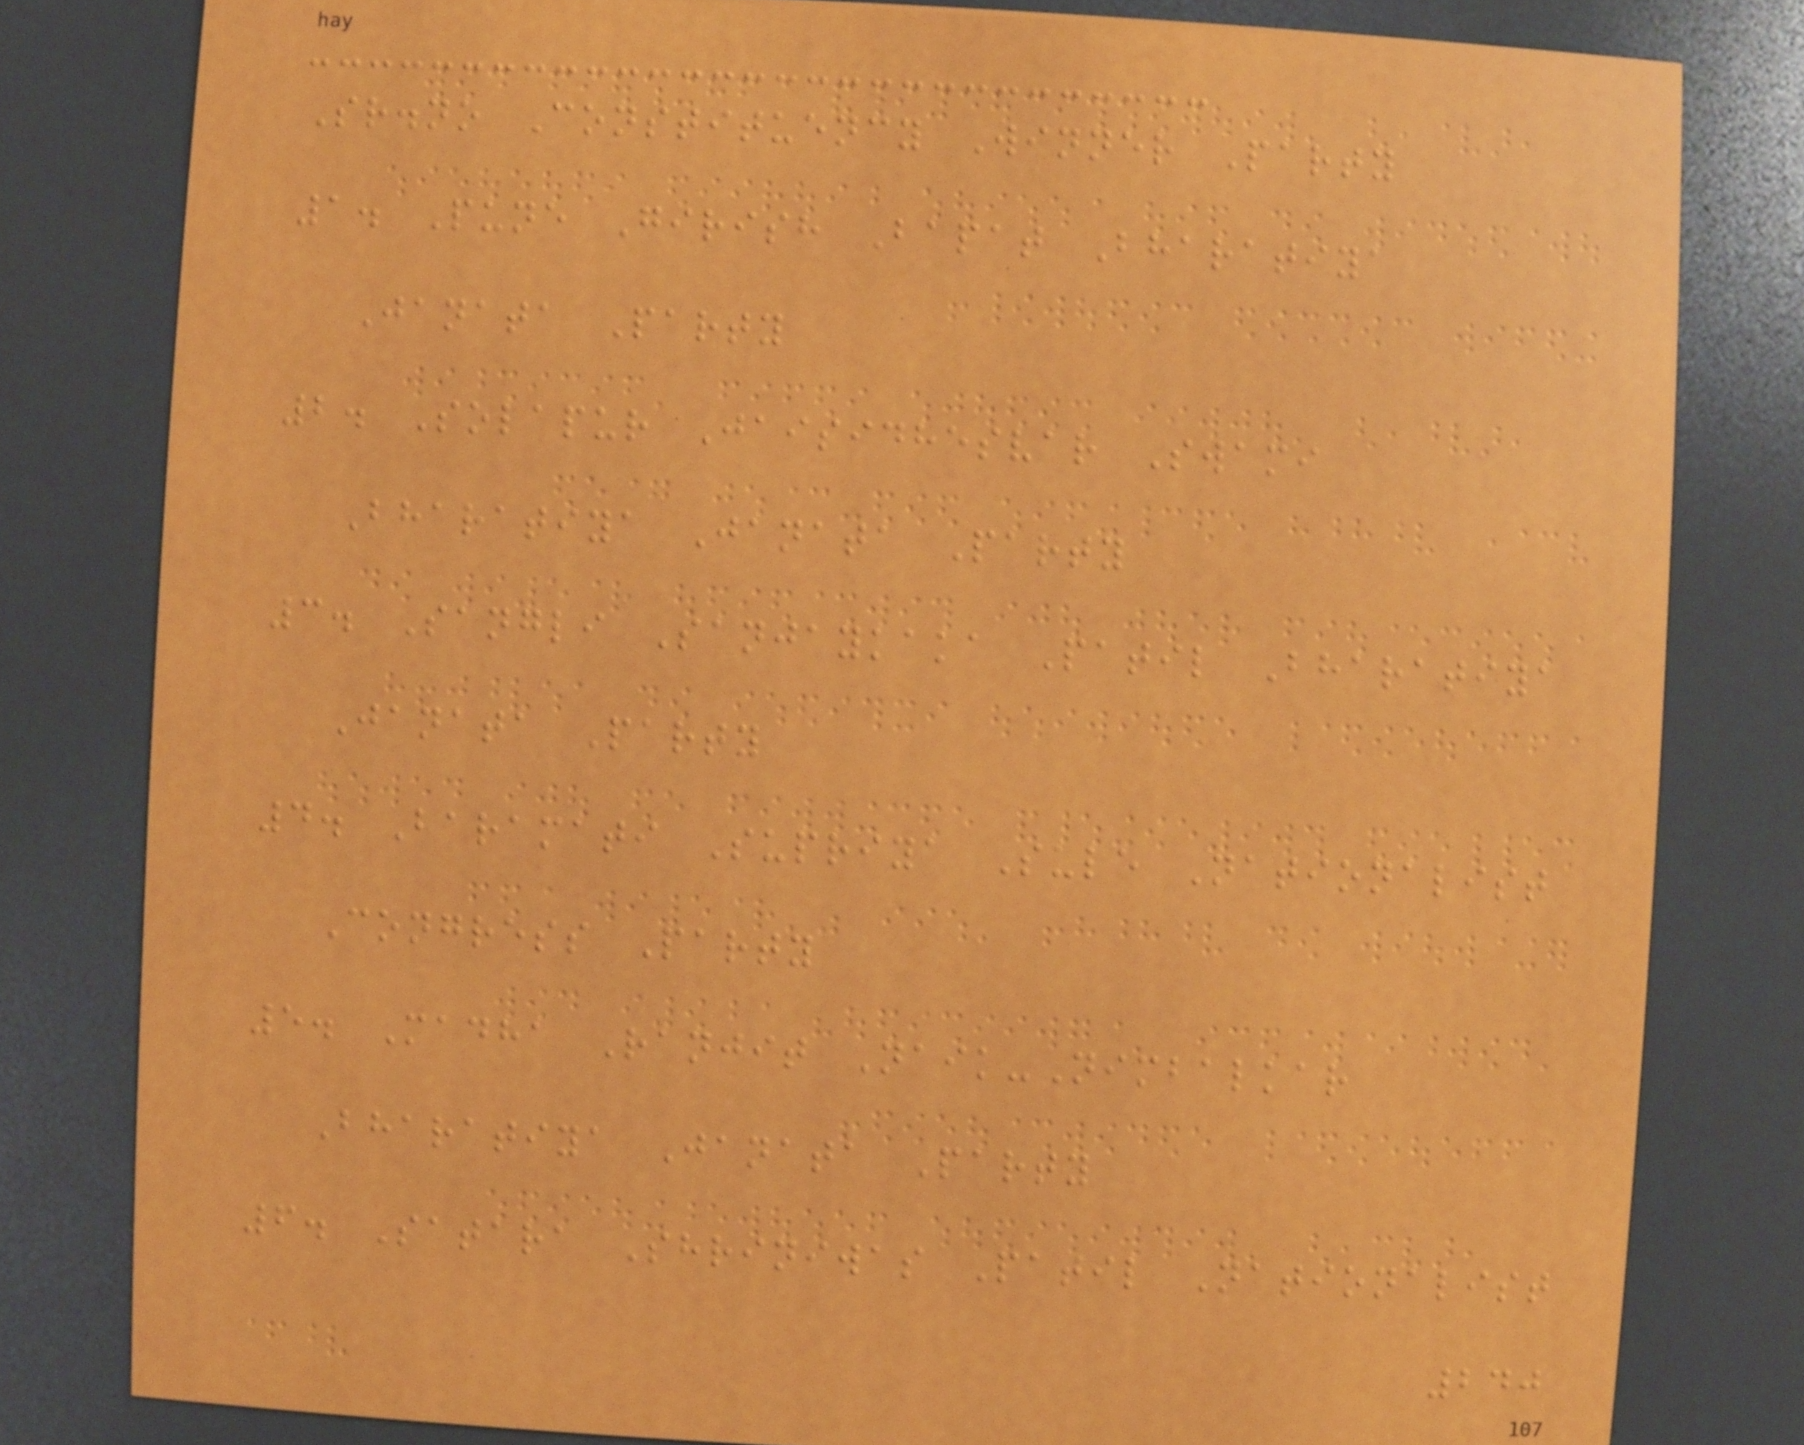Sr.no Constituency Winner Party
1. Pune Girish Bapat Bharatiya
Janata Party
2. Solapur Jaisidhesvar Swami
Bharatiya Janata Party
3. Sangli Sanjaykaka Patil Bharatiya
Janata Party
4. Baramati Supriya Sule Nationalist
Congress Party
5. Madha Ranjit Naik-Nimbalkar
Bharatiya Janata Party
6. Satara Shriniwas Patil Nationalist
240
